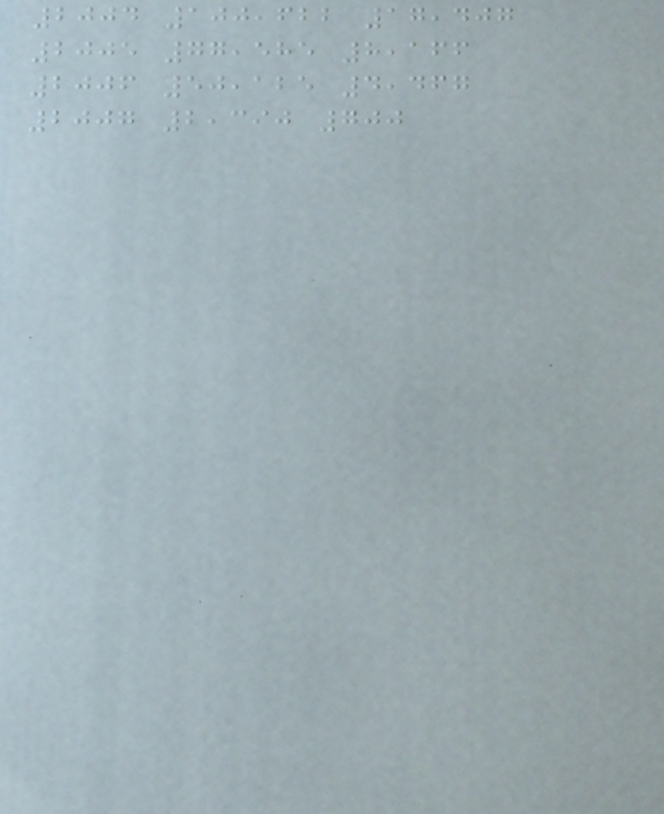2004 100,622 17,407
2005 77,585 8,166
2006 50,125 4,467
2007 2,390 700
